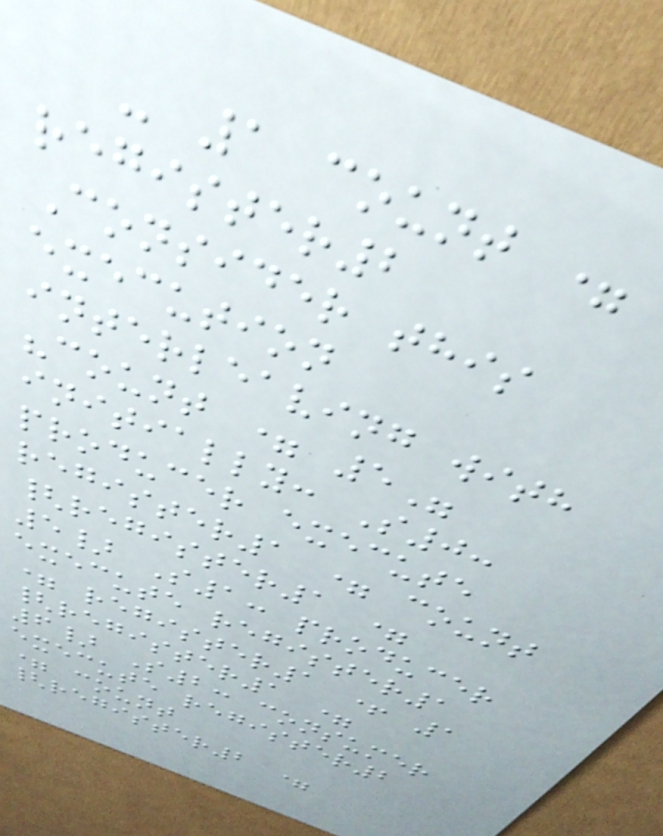- 1 count =
register2
Consider this
execution
interleaving with
"count = 5"
initially: S0:
producer execute
register1 = count
{register1 =
5} S1: producer
execute register1
= register1 + 1
{register1 =
6} S2: consumer
execute register2
= count
{register2 =
